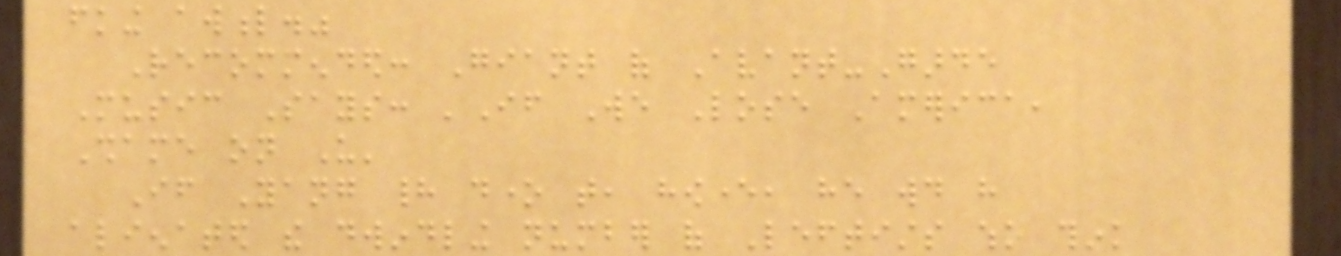fking awful."
Recommended: Giant of Avant-Garde
Music Says: 'If We Lose America,
Shame on Us'
If Yang had done that, however, he would have
alienated the dwindling number of Leftists who think
